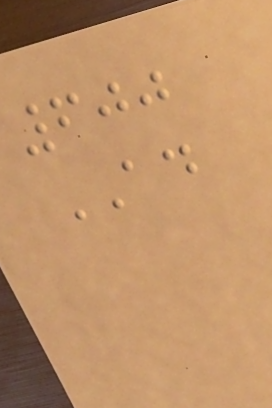600
AD
